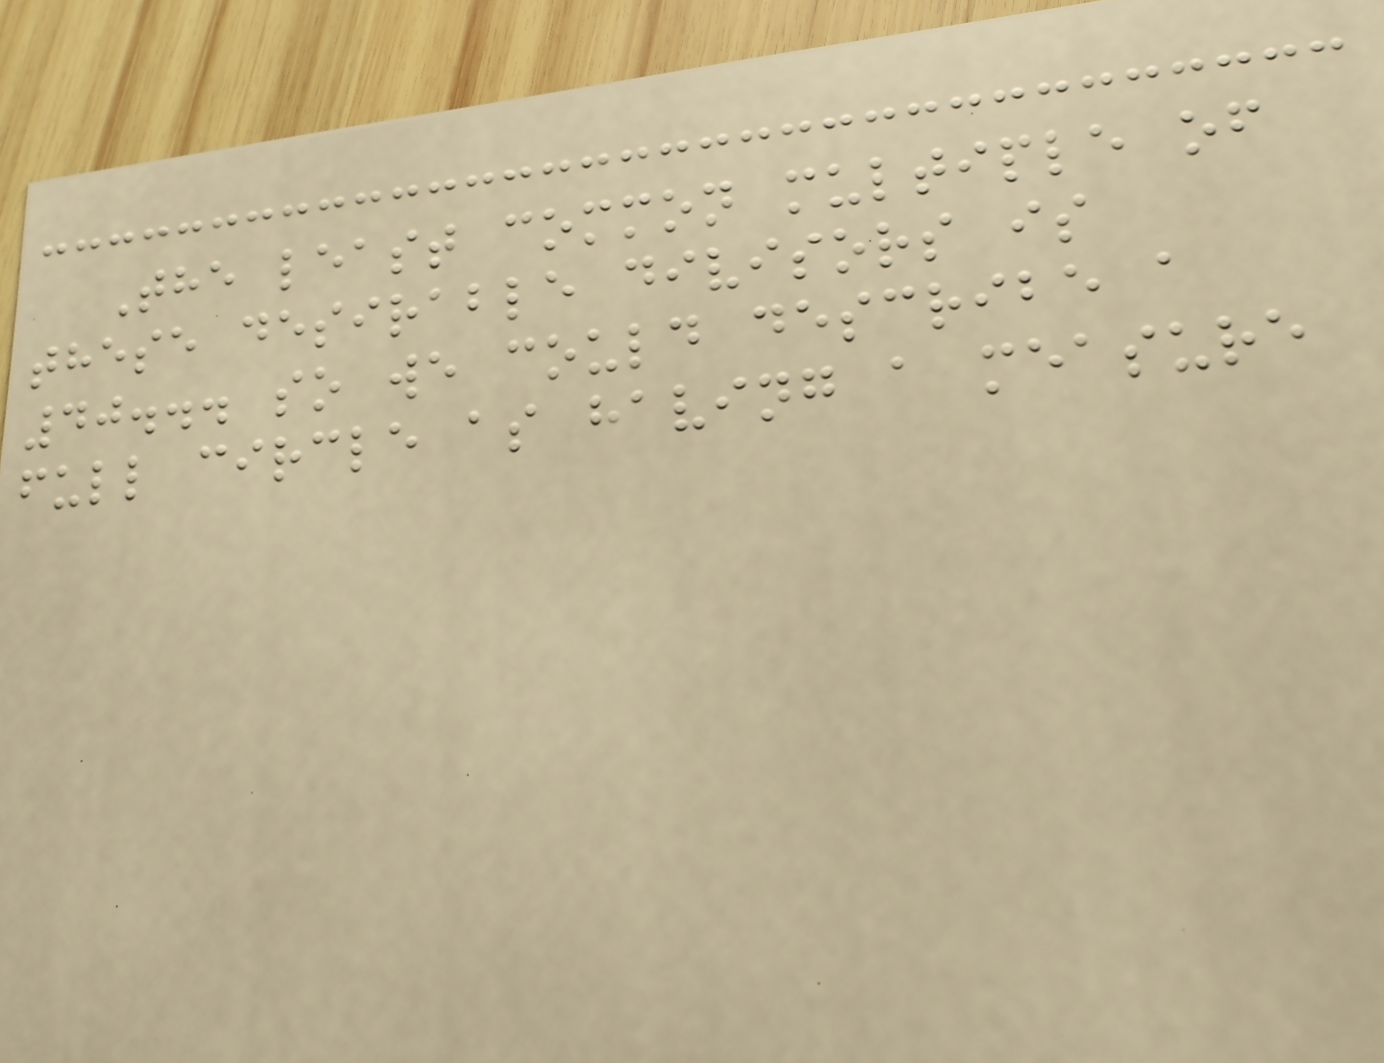The least common multiple of
these desirable divisors is
40... so we could describe a
full circle as having a measure
